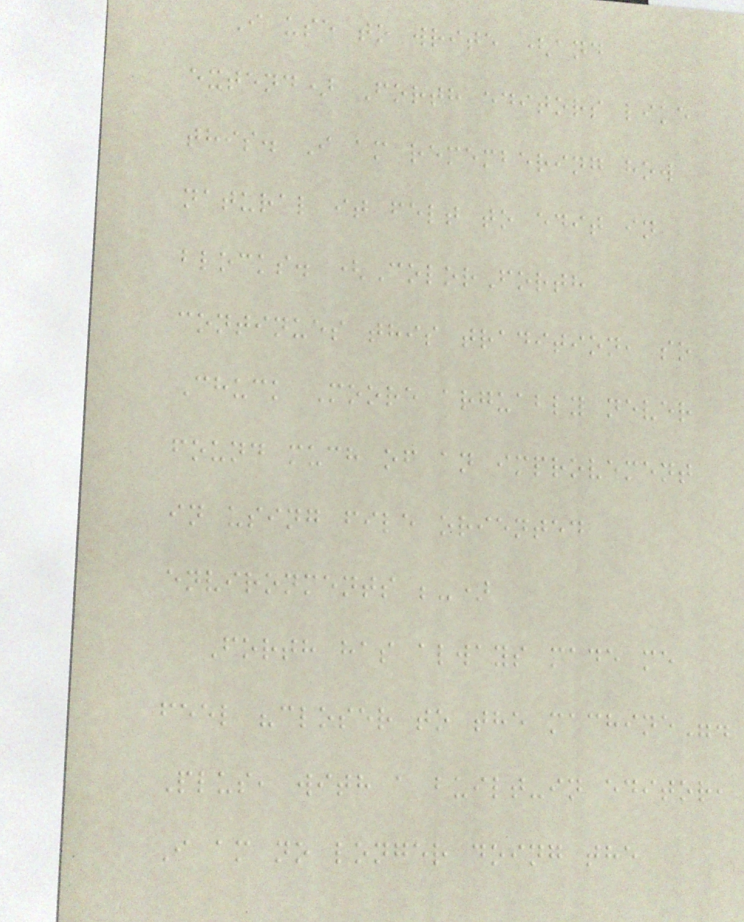I use to write (and
extend) Forth editors like
this. I am remembering how
natural it felt to edit in
blocks. (ColorForth
continues this tradition, so
Chuck Moore arguably never
found much of an improvement
in using file oriented
environments ;-)
Forth has always made me
feel "closer to the machine".
Plus, with a built-in editor,
I am no longer doing the
